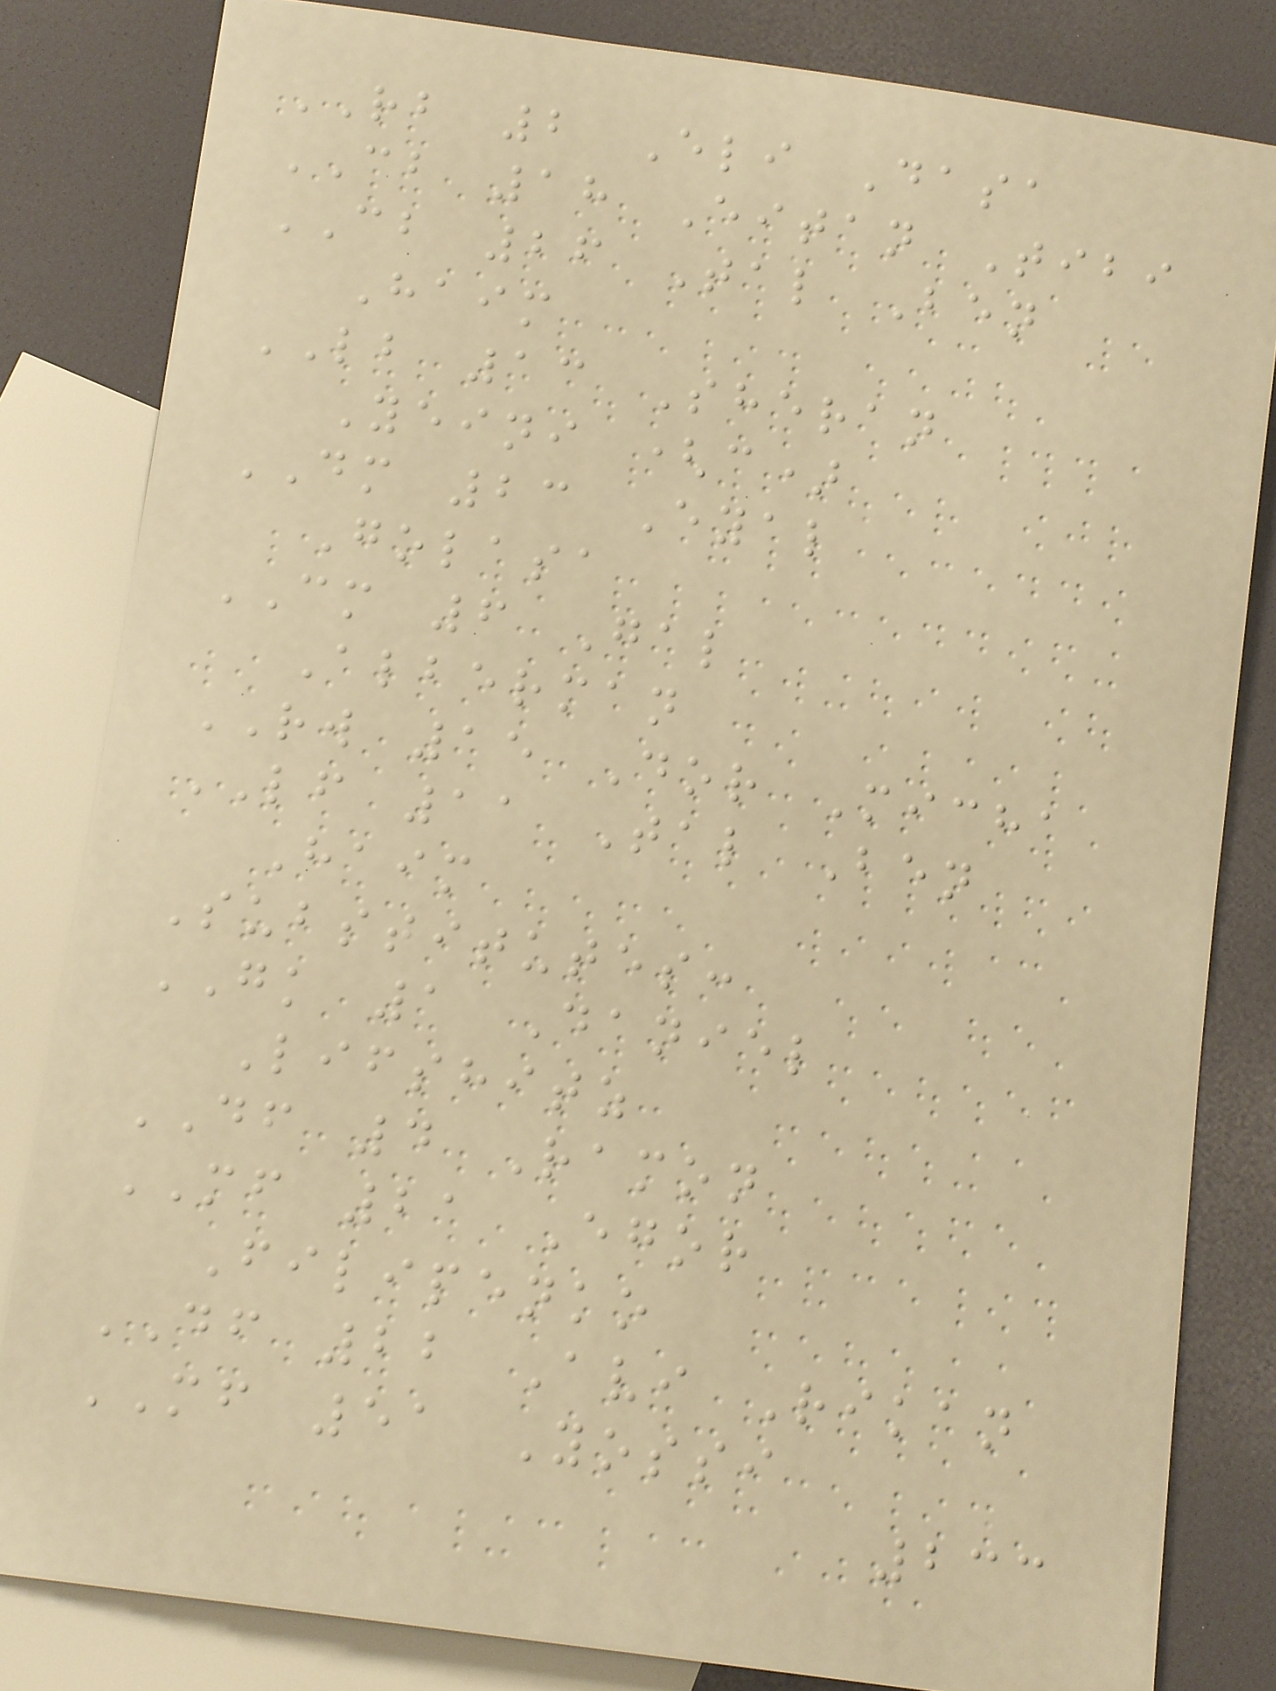RB 2 Eli Dasa
CB 18 Eitan Tibi
CB 26 Tal Ben
Haim
LB 13 Sheran
Yeini (c)
DM 23 Eyal
Golasa
CM 6 Gal
Alberman
RW 15 Dor Micha
LF 11 Tal Ben
Haim
Substitutes:
GK 1 Daniel
Lifshitz
DF 4 Ramon
MF 21 Egor
Filipenko
DF 22 Avi Rikan
MF 51 Yossi
233
